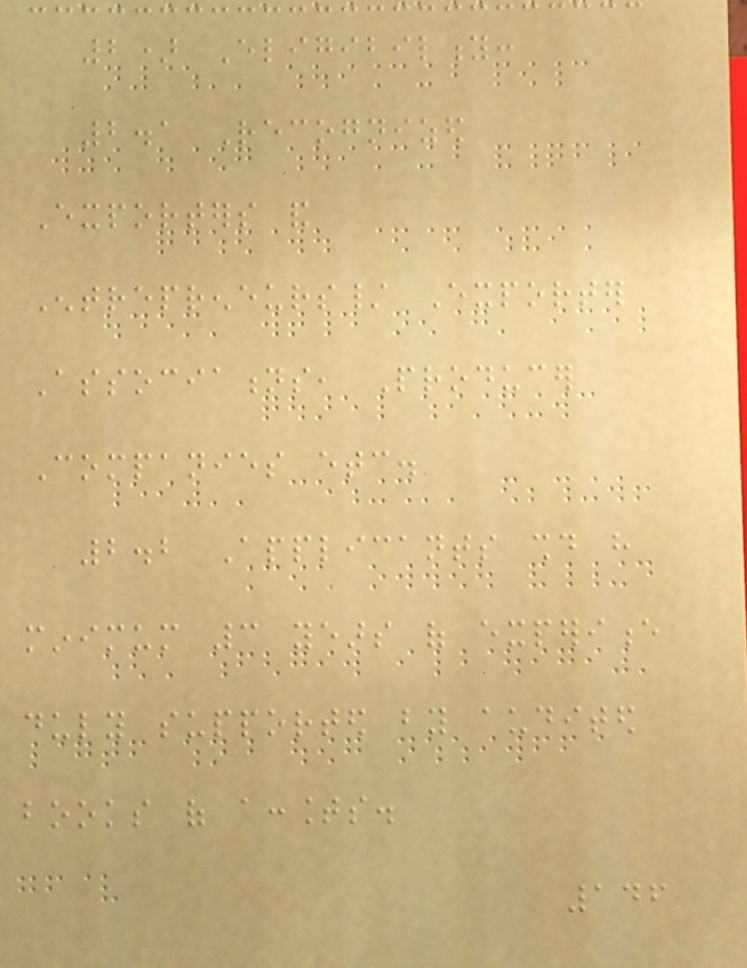2) Eligibility:
2.1 Recognized
Exporters and
Entrepreneurs/ Exporter
Associations, Producer
Companies etc.
2.2 Applicants should have
minimum 3 years of experience
duly supported by audited
books of accounts.
146
